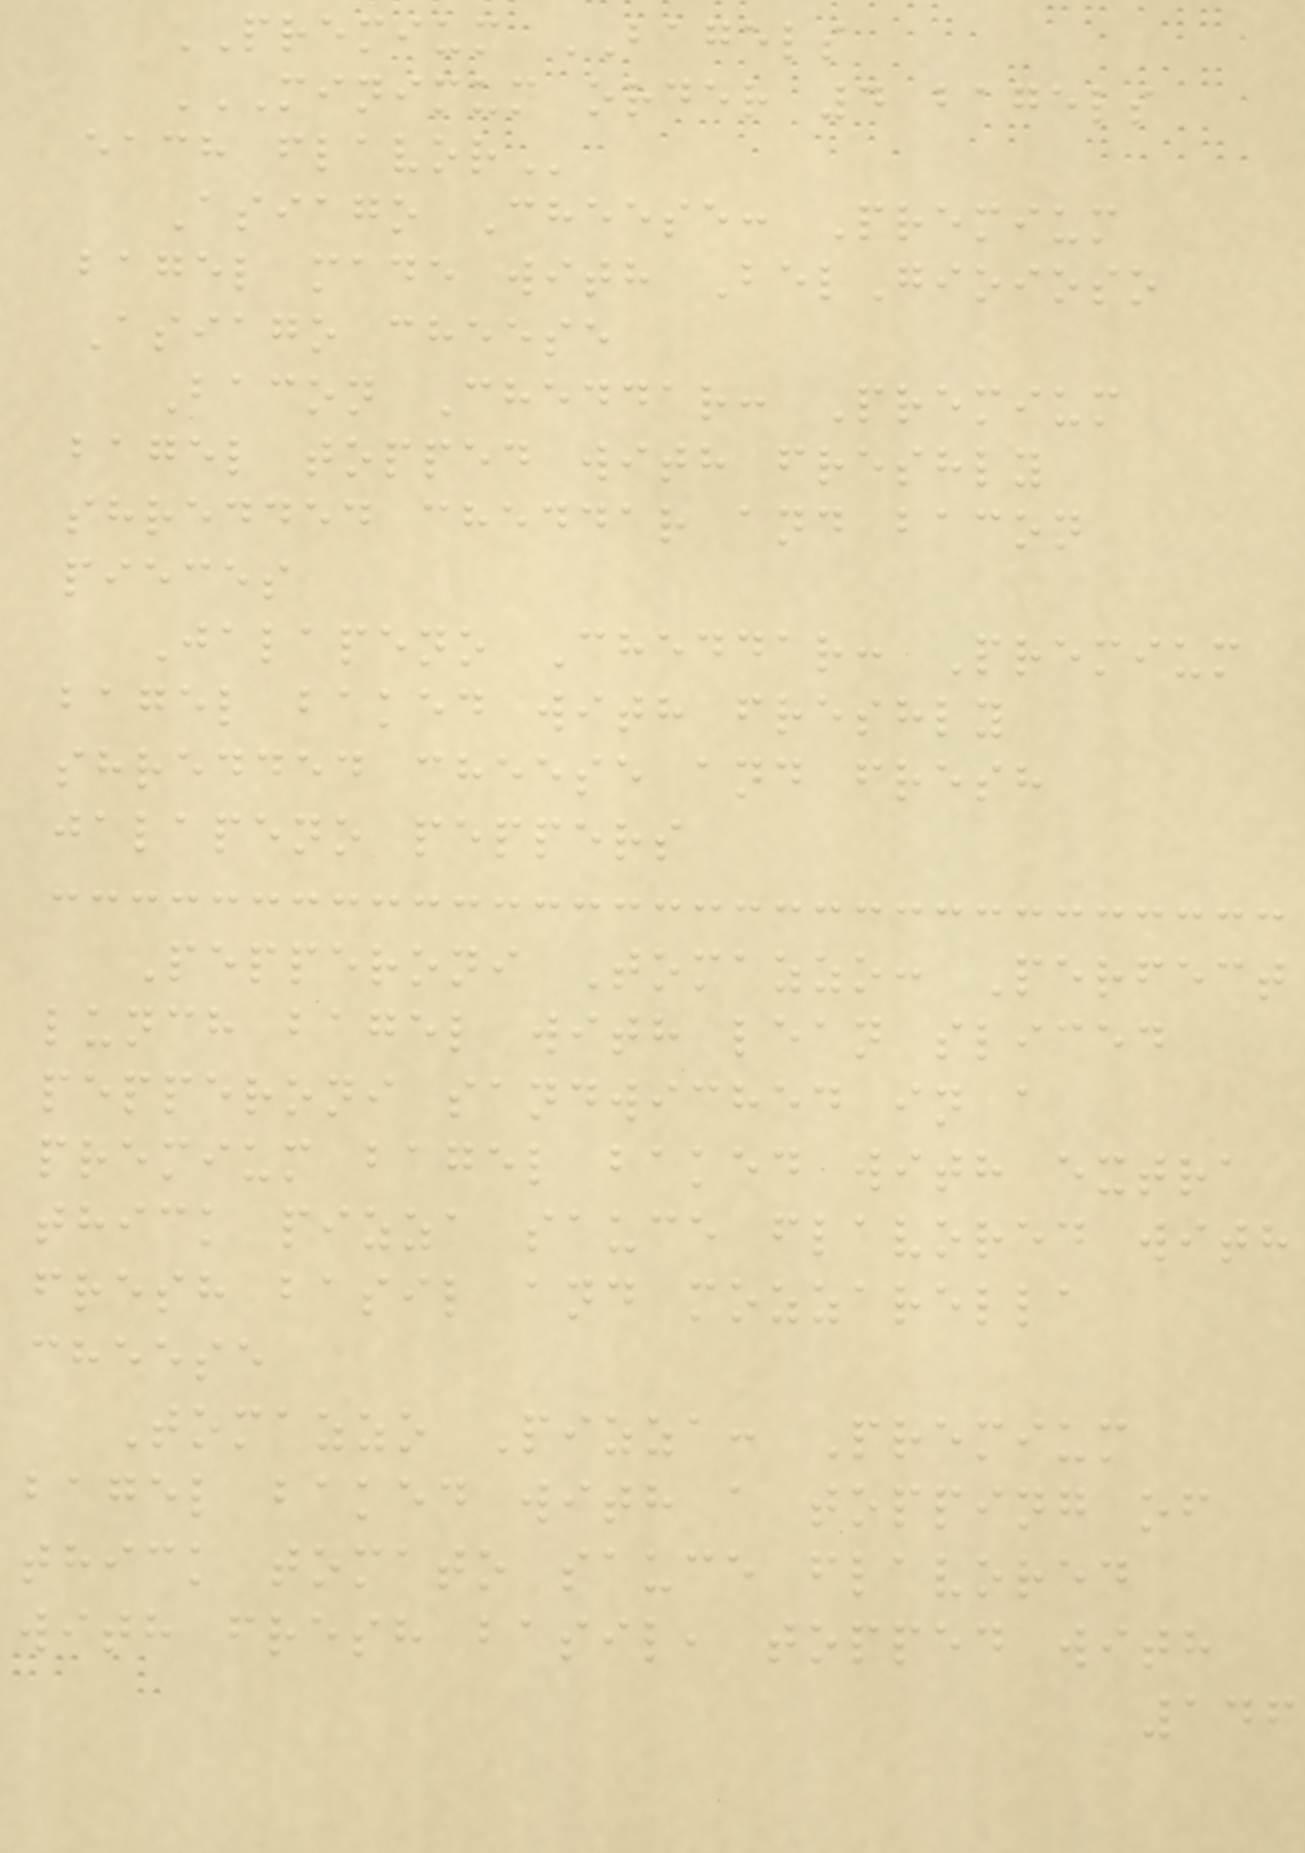PREMIUM BAGELS
MINIMUM ORDER 4 BAGELS
EACH FLAVOR
Asiago Cheese: Premium
bagel made with BelGioioso
Asiago cheese
Bacon Cheddar: Premium
bagel topped with freshly
shredded cheddar and bacon
pieces
Jalapeno Cheddar: Premium
bagel baked with freshly
shredded cheese and fresh
jalapeno peppers
Pepperoni Tomazzo: Perfect
lunch bagel with lean sliced
pepperoni sandwiched in a
premium bagel baked with extra
thick pizza sauce flavored with
fresh basil and mozzarella
cheese
Tomazzo Pizza: Premium
bagel baked with a topping of
thick tomato sauce flavored
with fresh basil, topped with
146
